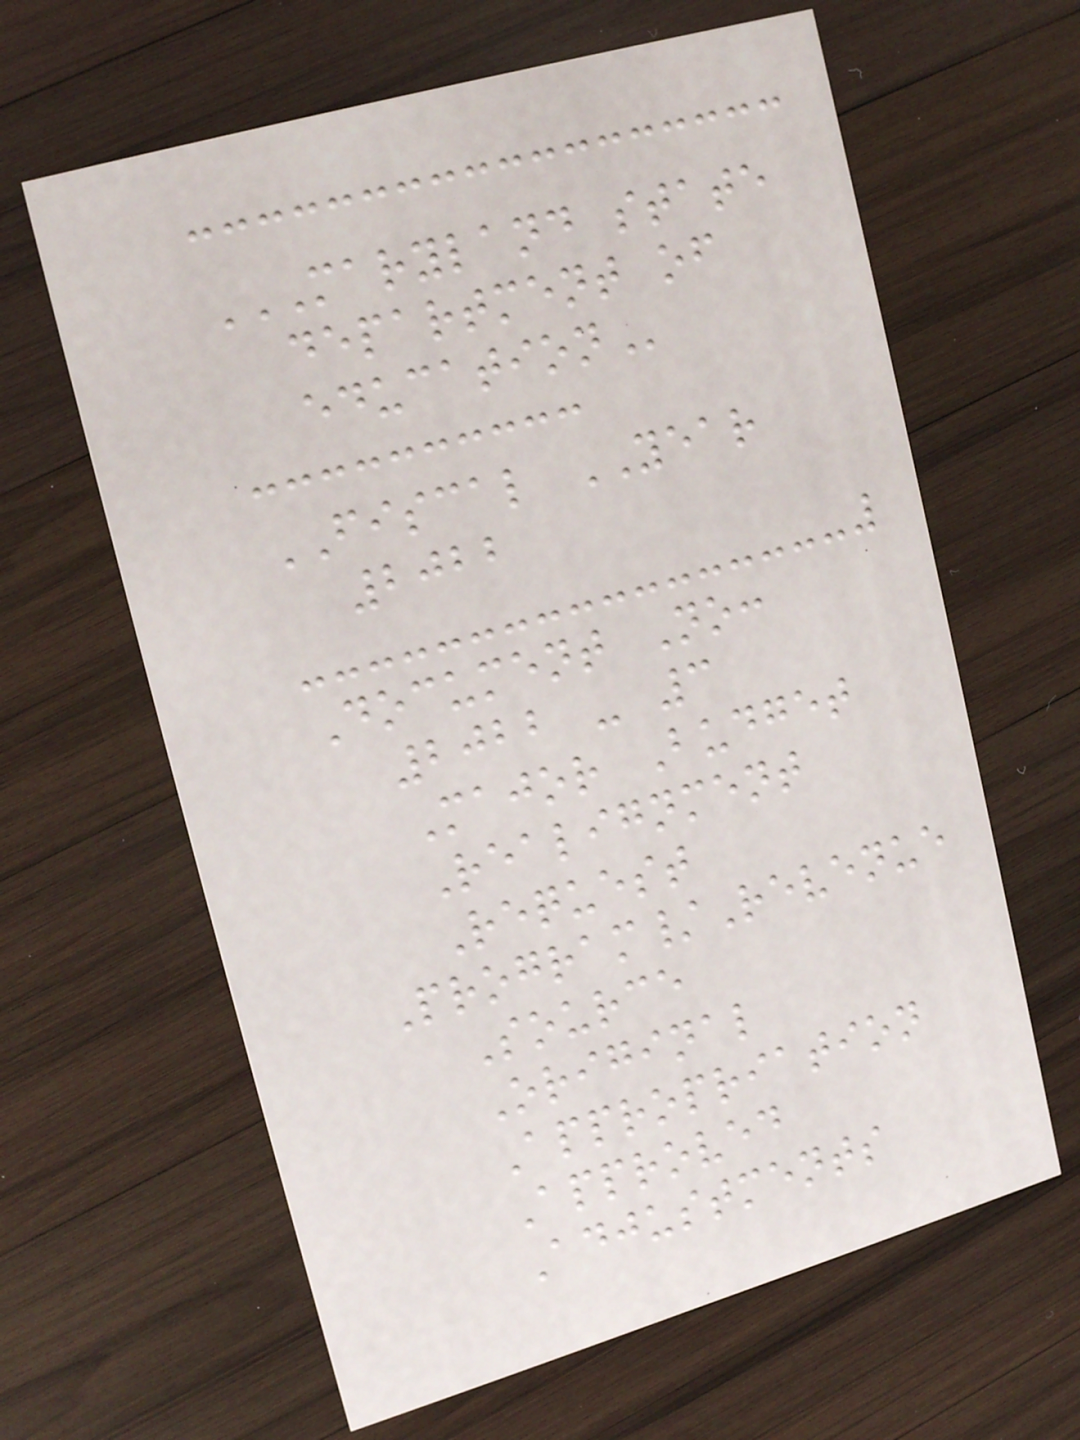MARYLAND STATE
DEPARTMENT OF
EDUCATION
FISCAL YEAR
2022
Document No:
2022 - 3
Major Budget
Realignment
Request
Program/Revenue
Source
Original
Appropriation
Approved
Adjustments
